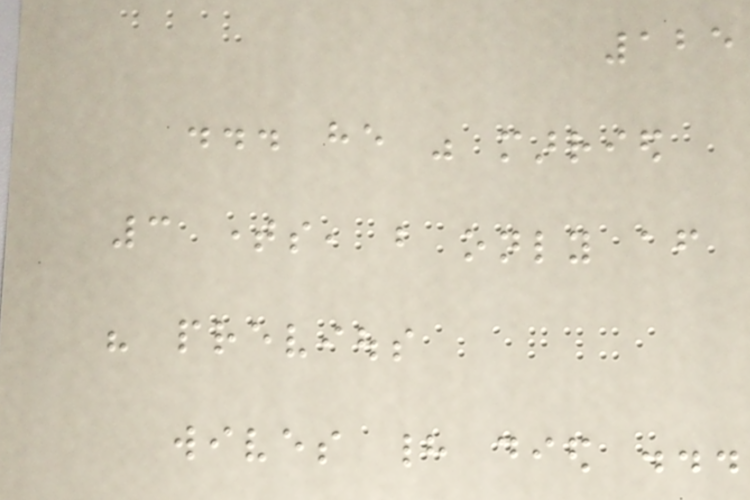125
... he was married
3 times, but only after
his previous
wives had died ...
